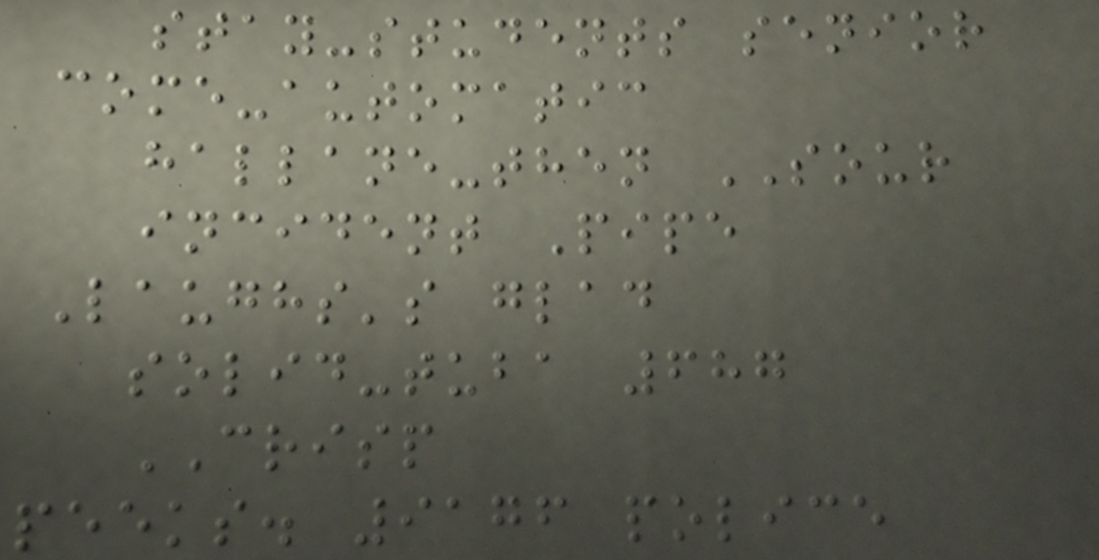stay-students senior
come-automatic
hallane-then SOUR
incident Pipe
Laughs's glad
solid-tuba 687
CRISP
peeks. 9176 police
